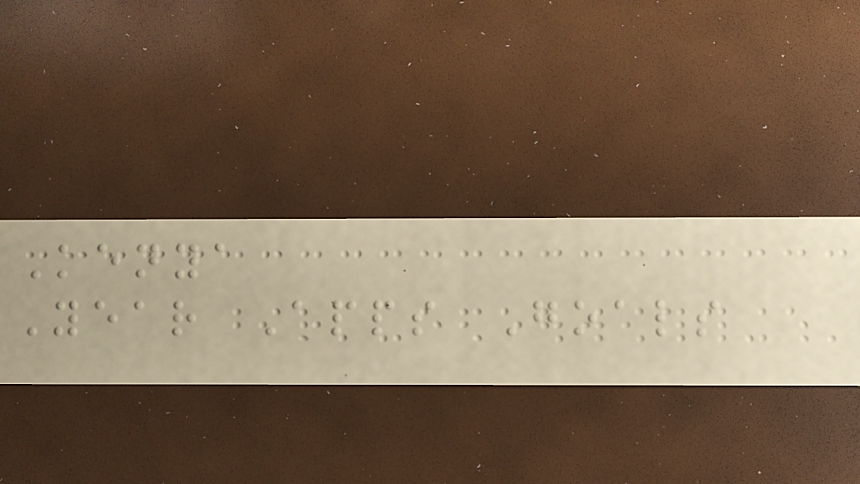Kenya
Year Apps Goals
